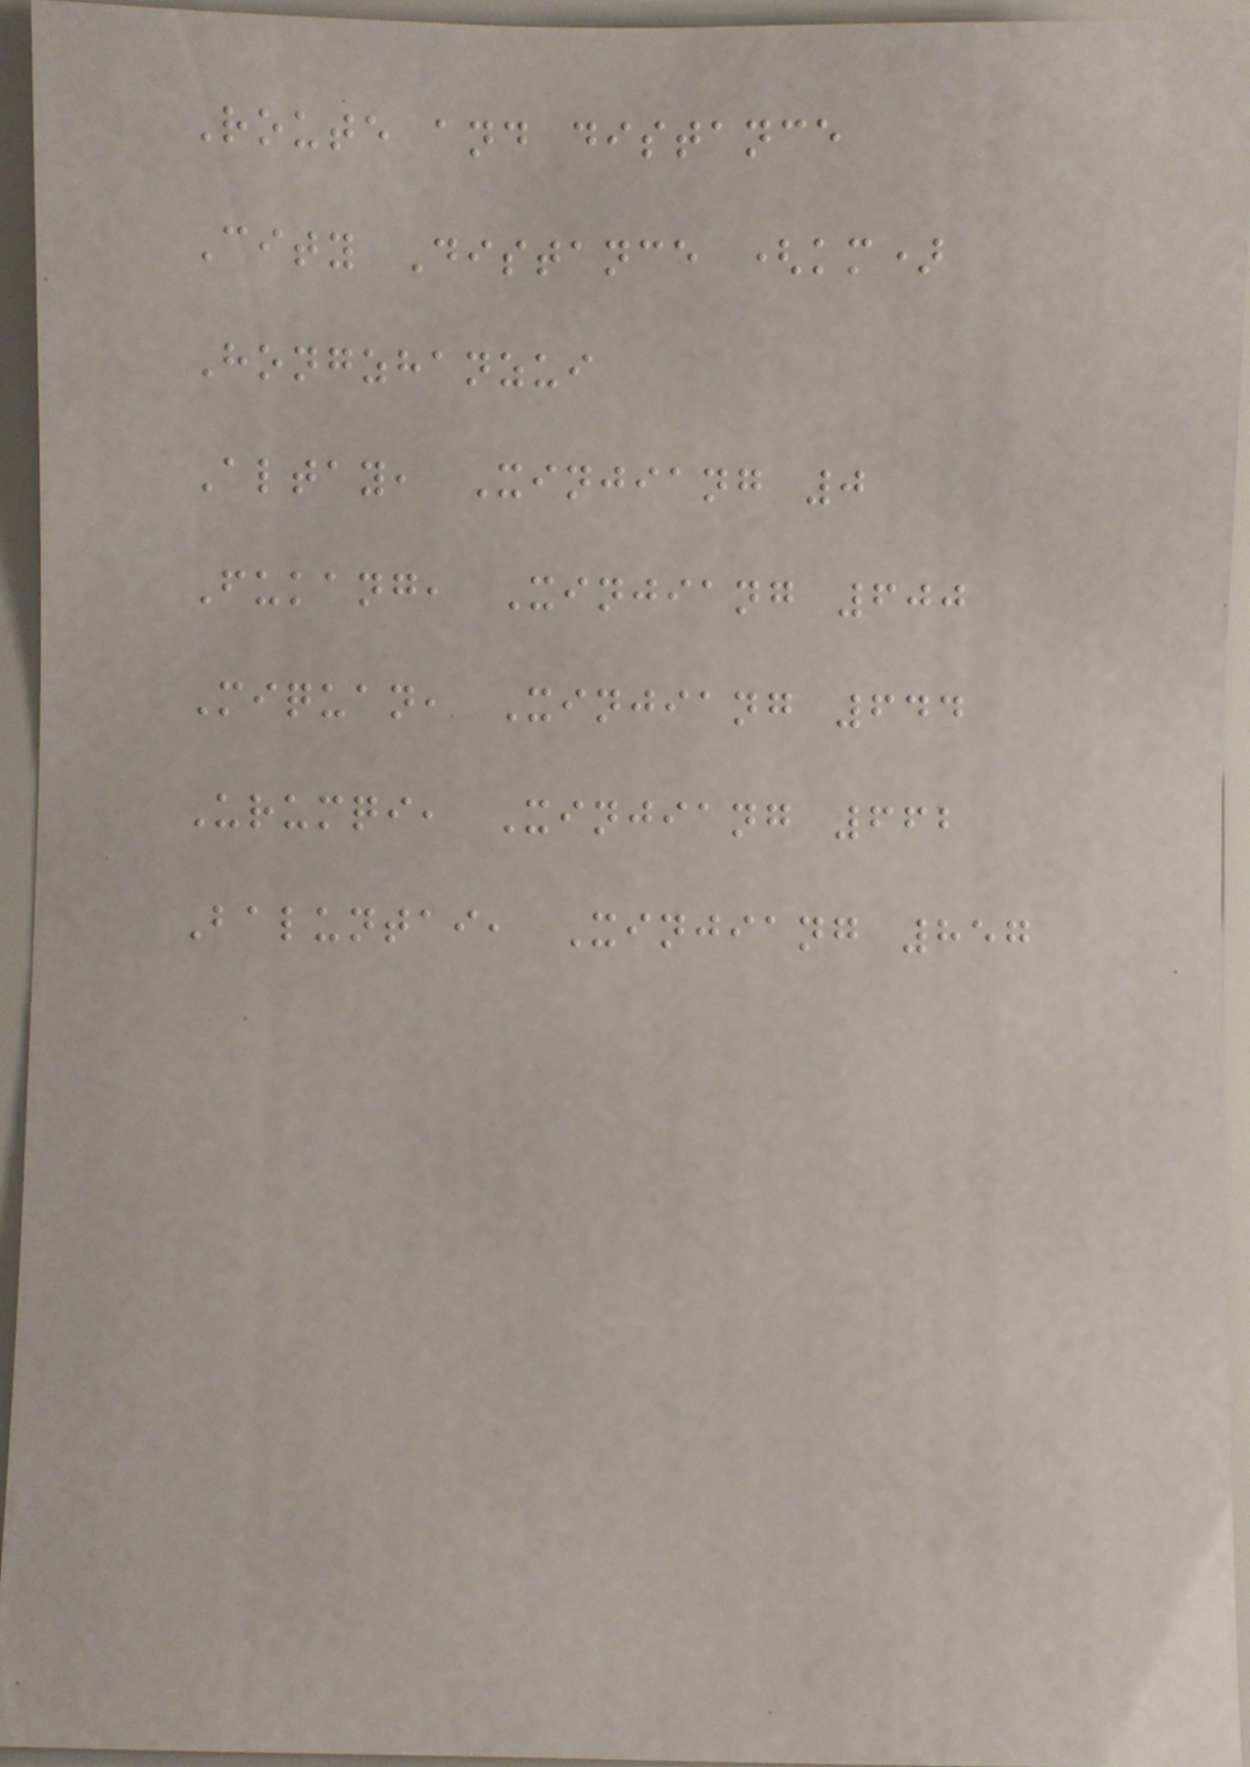Route and distance
City Distance (km)
Hongzhanzui
Altay, Xinjiang 0
Fukang, Xinjiang 600
Miquan, Xinjiang 644
Urumqi, Xinjiang 662
Baluntai, Xinjiang 857
